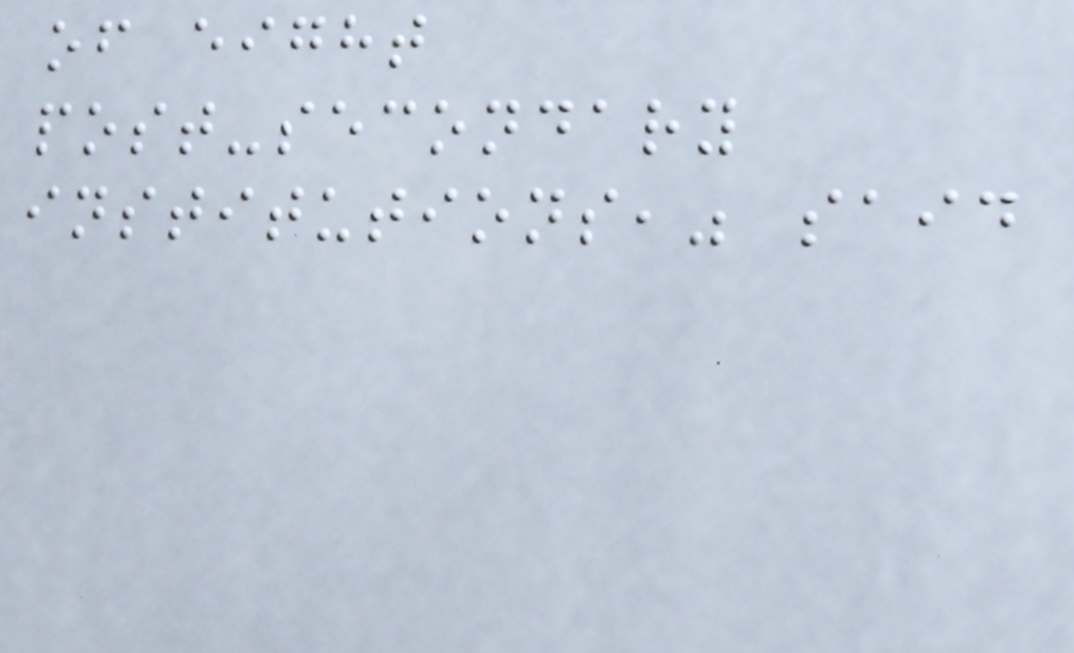of eight
post-secondary
institutions," said
